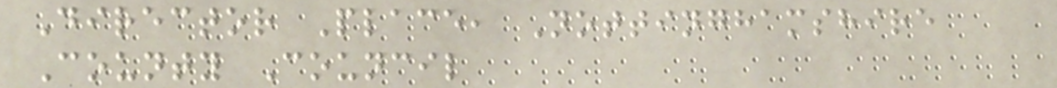Director Place, Nottinghamshire
County Council
